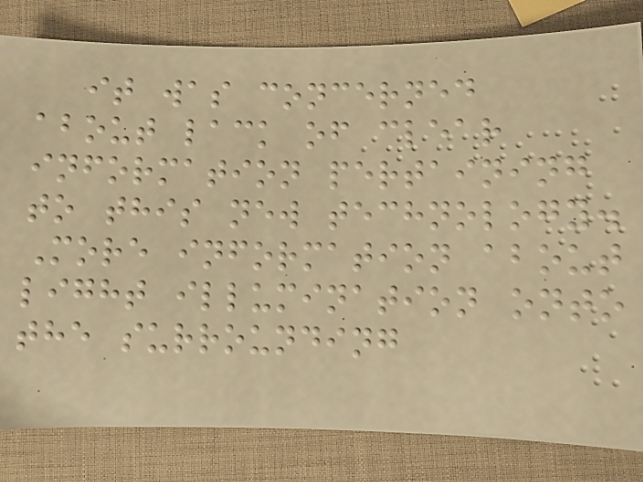it was concerned
about lack of clear
information pertaining
to this new technology.
More information about
light illumination onto
the surrounding
